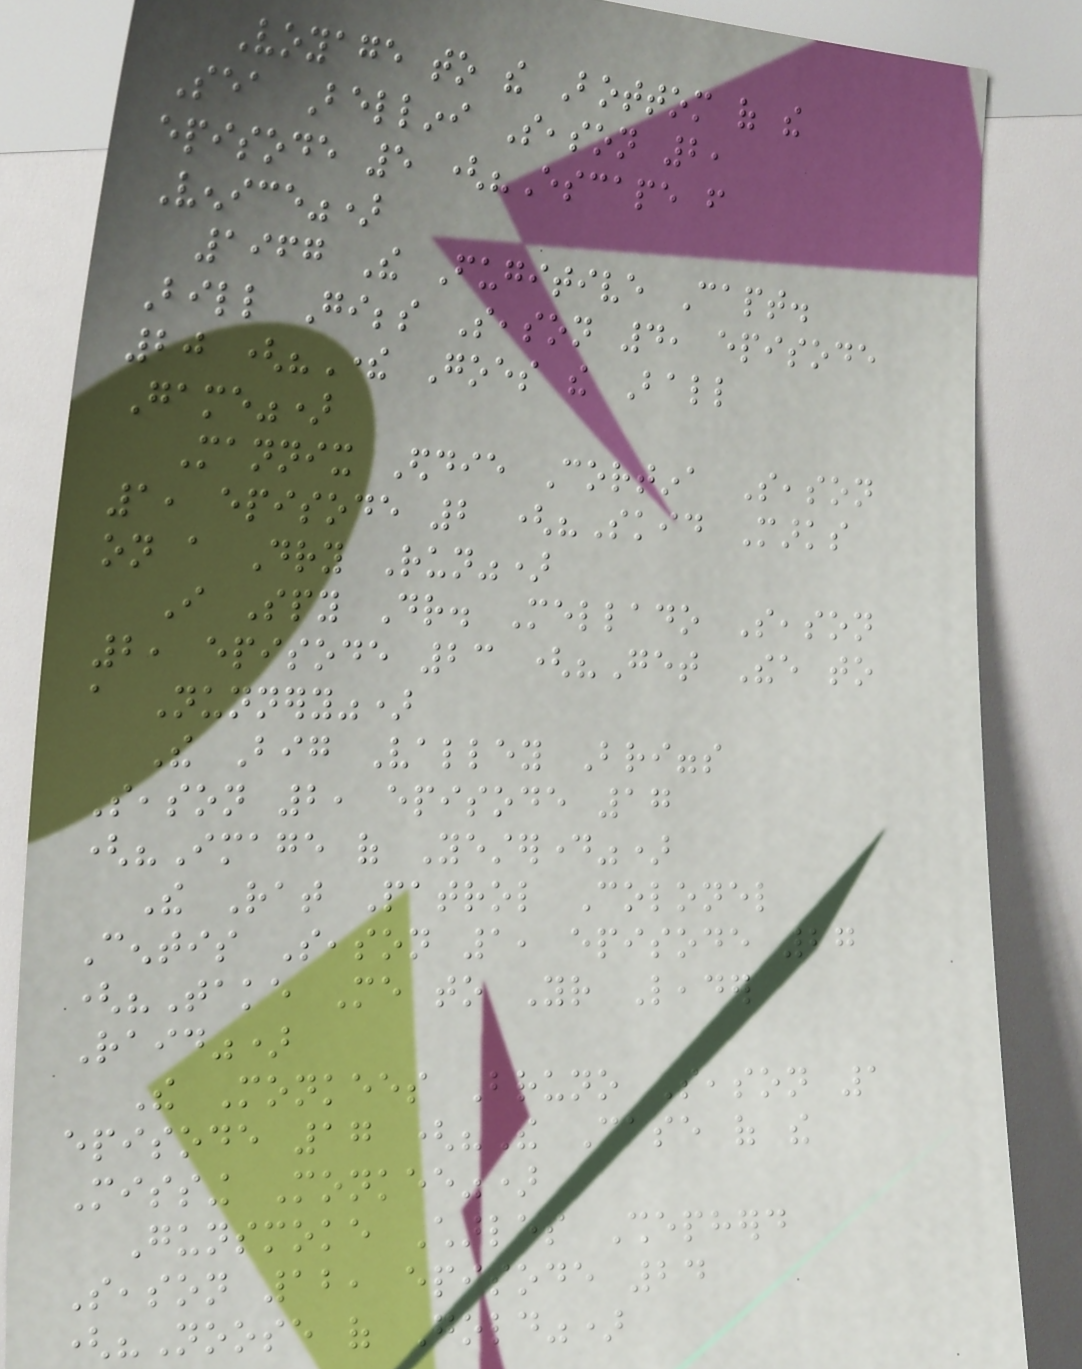Voyage to the Bottom of the
Sea Bellini Season 2,
episode 5 ("Escape from
Venice")
1967 The Fugitive Capt.
Bill Gibbs Season 4, episode
20 ("There Goes the Ball
Game")
Mannix Eddie Cortina Season
1, episode 2 ("Skid Marks
on a Dry Run")
I Spy Dr. Mellado Season
2, episode 23 ("Get Thee to
a Nunnery")
The Big Valley Briggs
Season 2, episode 17
("Image of Yesterday")
The Rat Patrol Colonel
Centis Season 1, episode 27
("Take Me to Your Leader
Raid")
The Monkees Bruno Season 1
episode 17 ("The Case of the
Missing Monkee")
Gunsmoke Charles Shepherd
Season 12, episode 24
("Noose of Gold")
